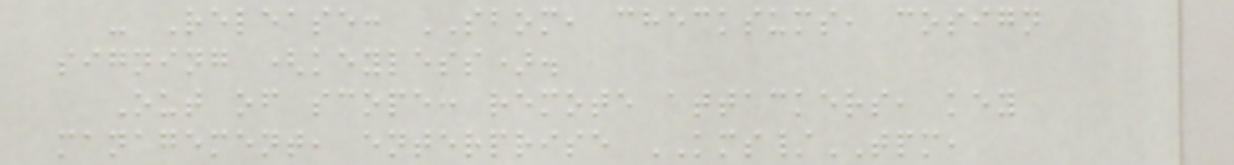- Release: SBOM, checksums, cosign
signing (keyless).
Out of scope: remote attackers, key
management, enterprise KMS/TPM,
